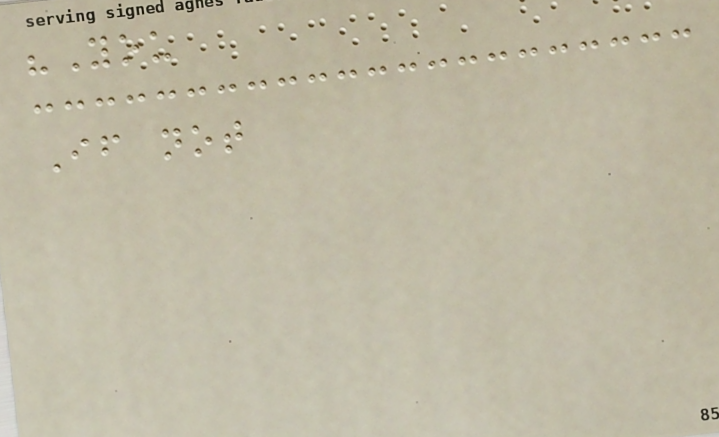"You
If not
